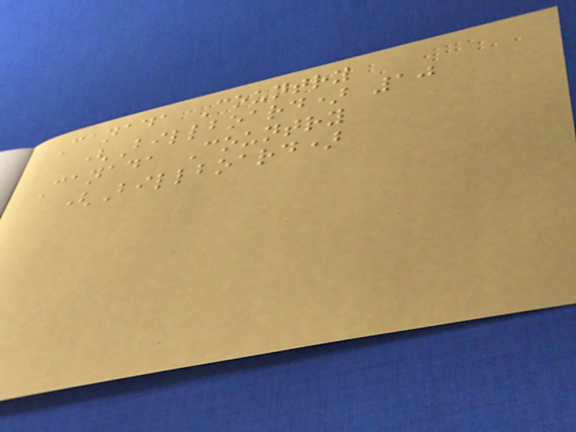Canada Country
(Billboard) 10
Canada Country
(Billboard)
